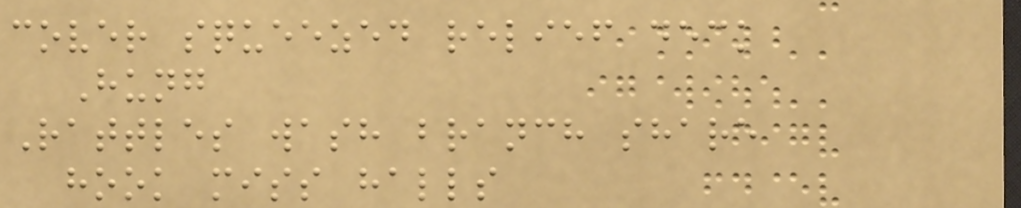cover squeezed relief deck
Hung
Rattles wash branch share
hook miss halls
